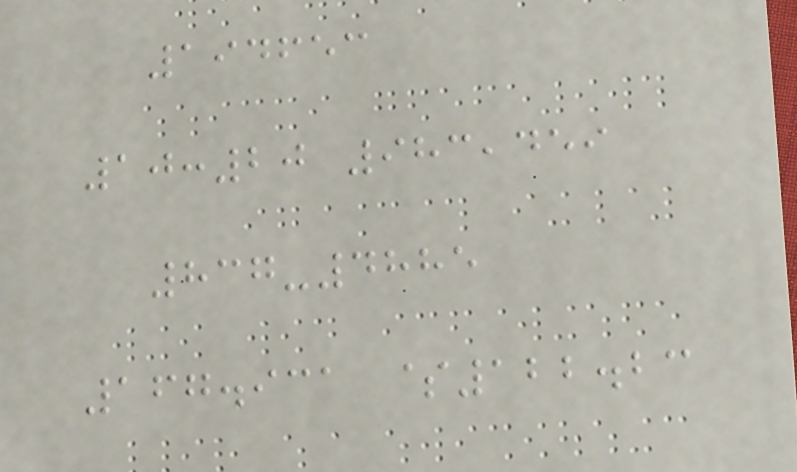194653
10:20 983,459
837-4885
167.931 $122.23
